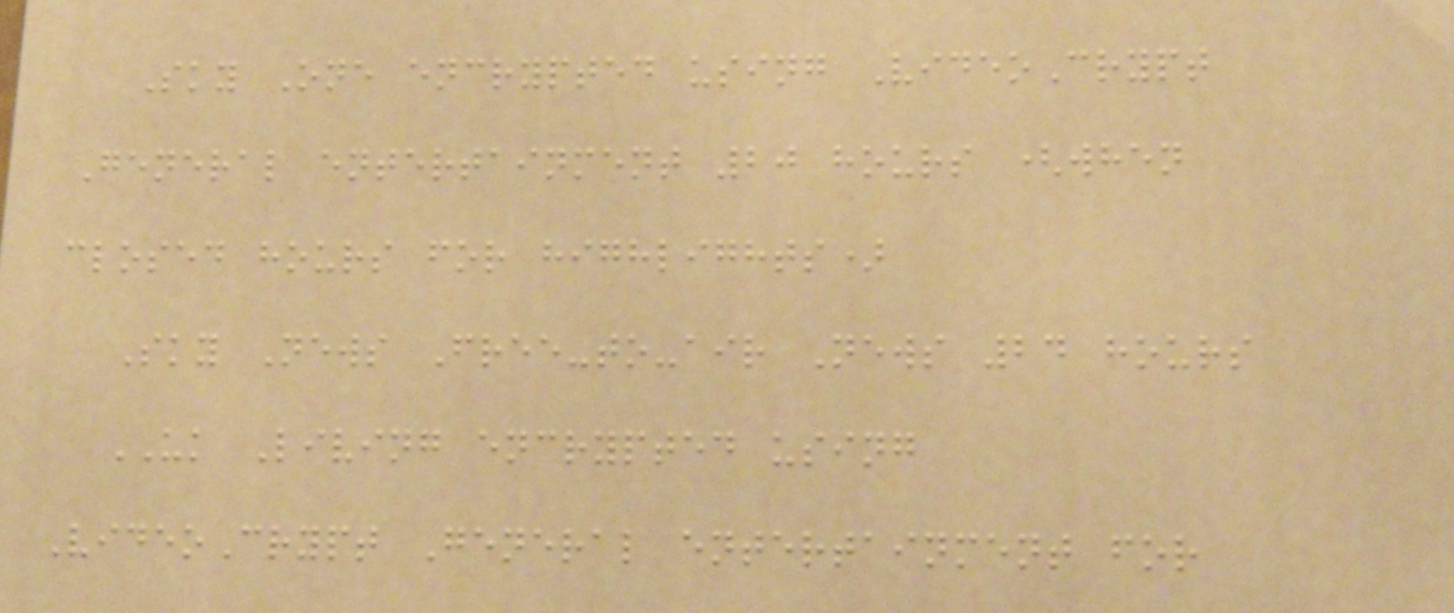Sky One encrypted using VideoCrypt
General entertainment 20 hours (when
closed hours for highlights)
Sky News Free-to-air News 24 hours
UK Living encrypted using
VideoCrypt General entertainment for
